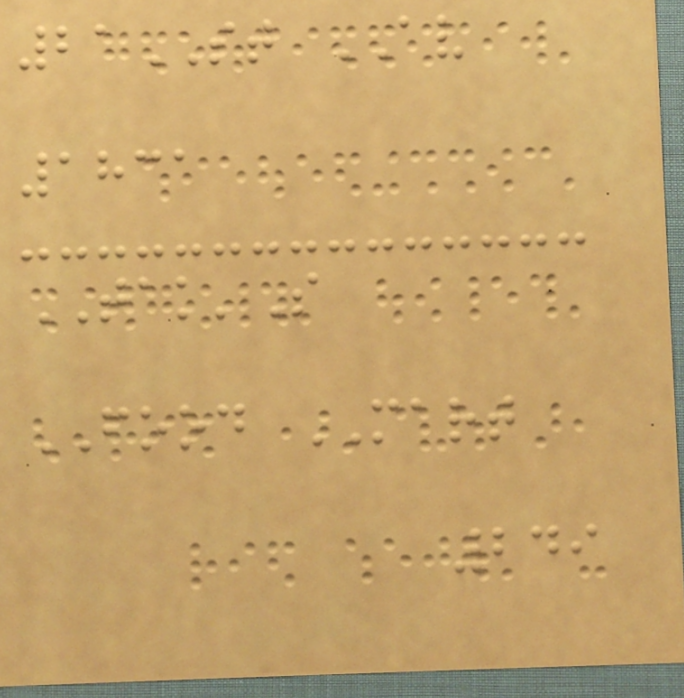21ST AV
1831
TAK'S
FOOD MART
249
